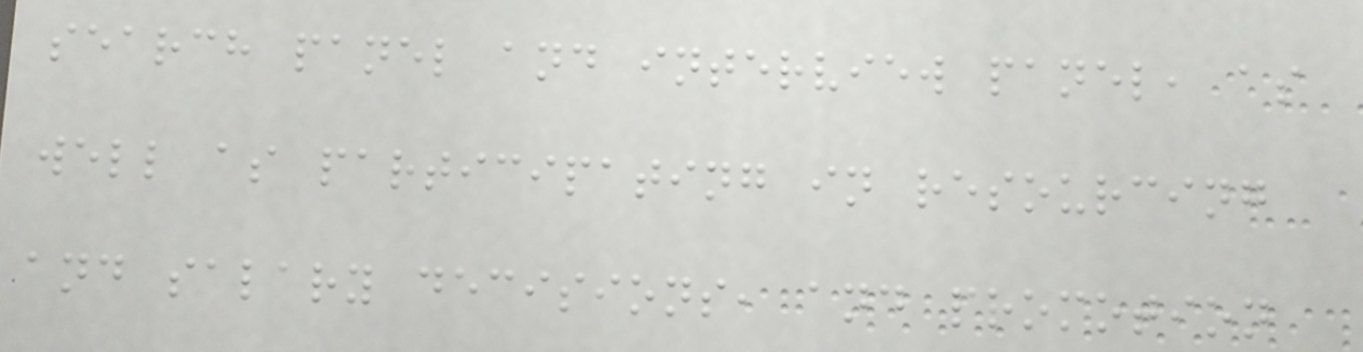search panel and interview panel, as
well as participating in resourcing
and salary decisions, and promotion
